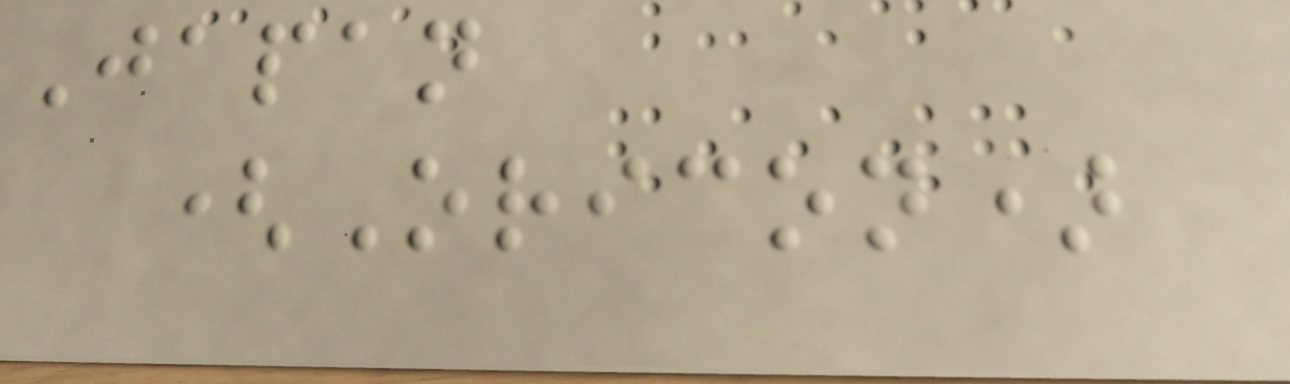Japan
(Oricon)
